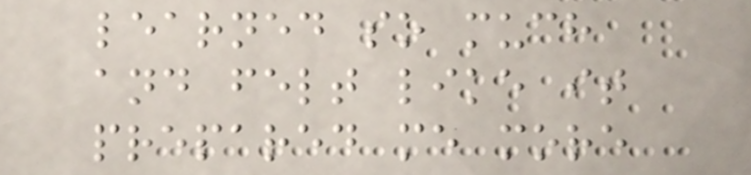learned so much
and felt like it
prepared me more
